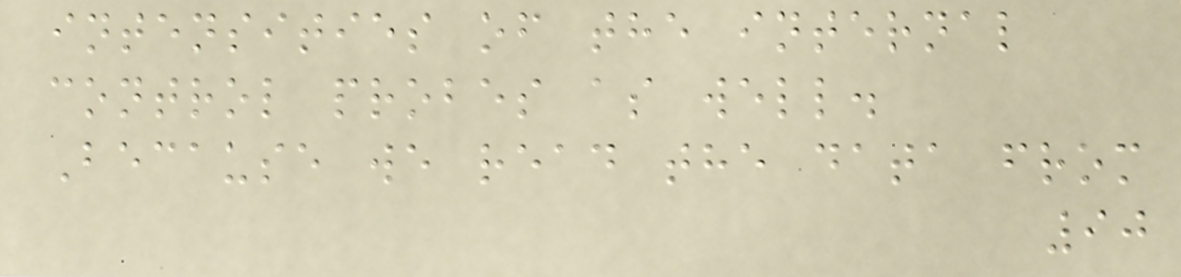intensities of the internal
control probes as well.
Because we read the data from
90
